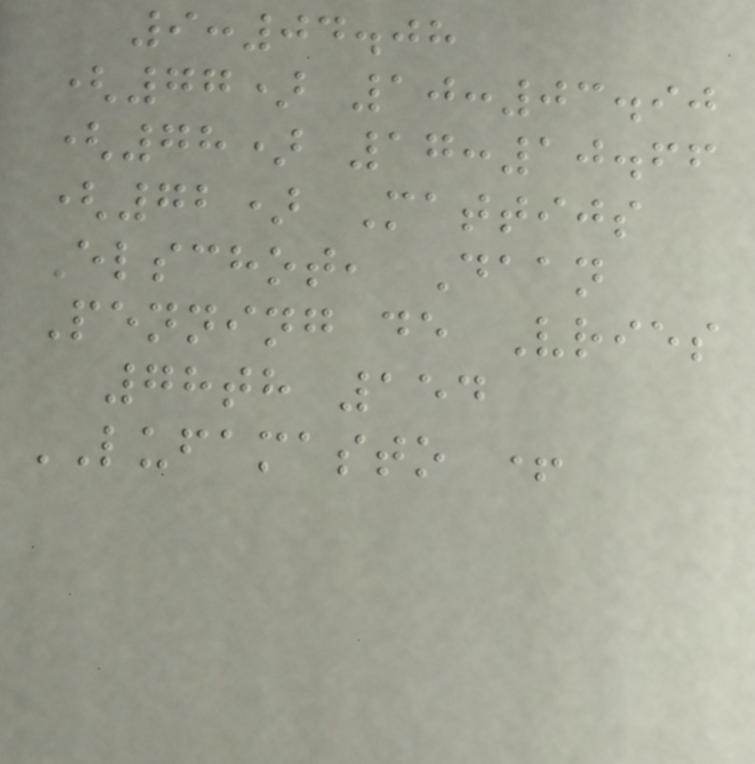9:04.08
(77) 10:03.90
(78) 17:10.66
(72) Mattijs
Elschot, Daan
Penning de Vries
78th 154
LUFAMASTO +
